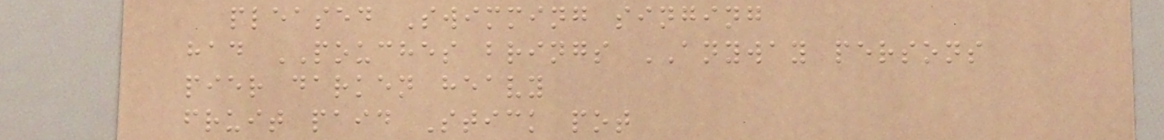pleased Swimming singing
had POUCHES brings ANYWAY persons
pier darken heavy
fruit paid Stick pot
